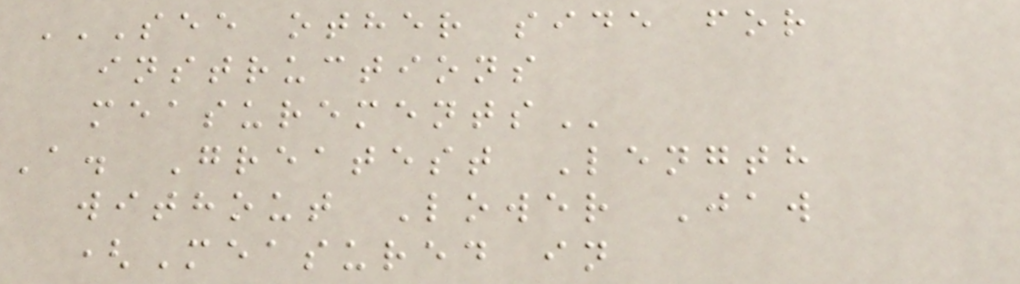SEE OTHER SIDE FOR
INSTRUCTIONS
MEASUREMENTS
A. Greatest Length
without Lower Jaw
(Measured in
